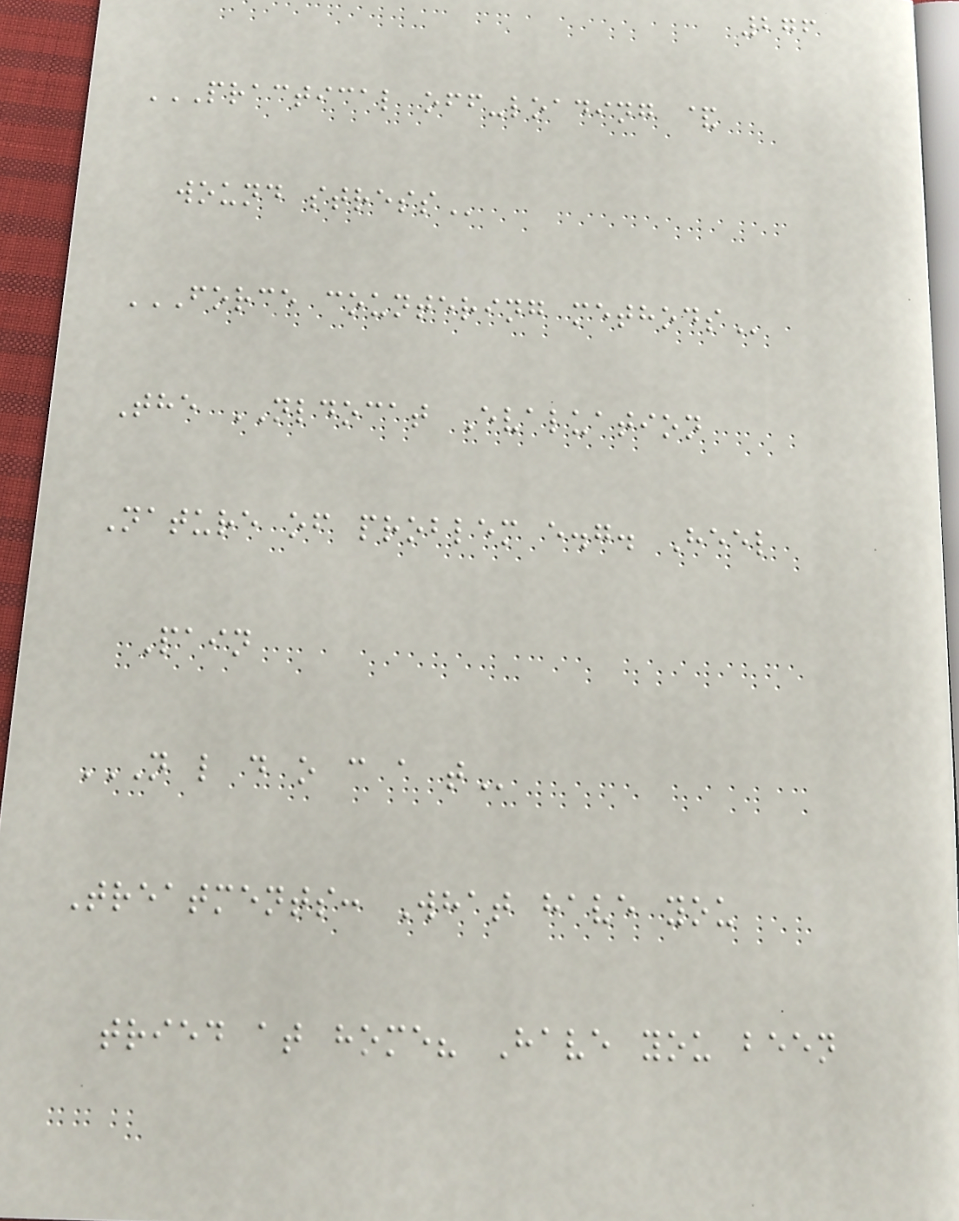276
PRACTICAL OFF-LOADING &
WOUND STRESS
FORCE COUNTERING METHODS
The NLDOCAT Evaluation
Nature of problem e.g. Heel
Pain
N L D O C A T
Treatments: What have you
tried at home? Have you been
